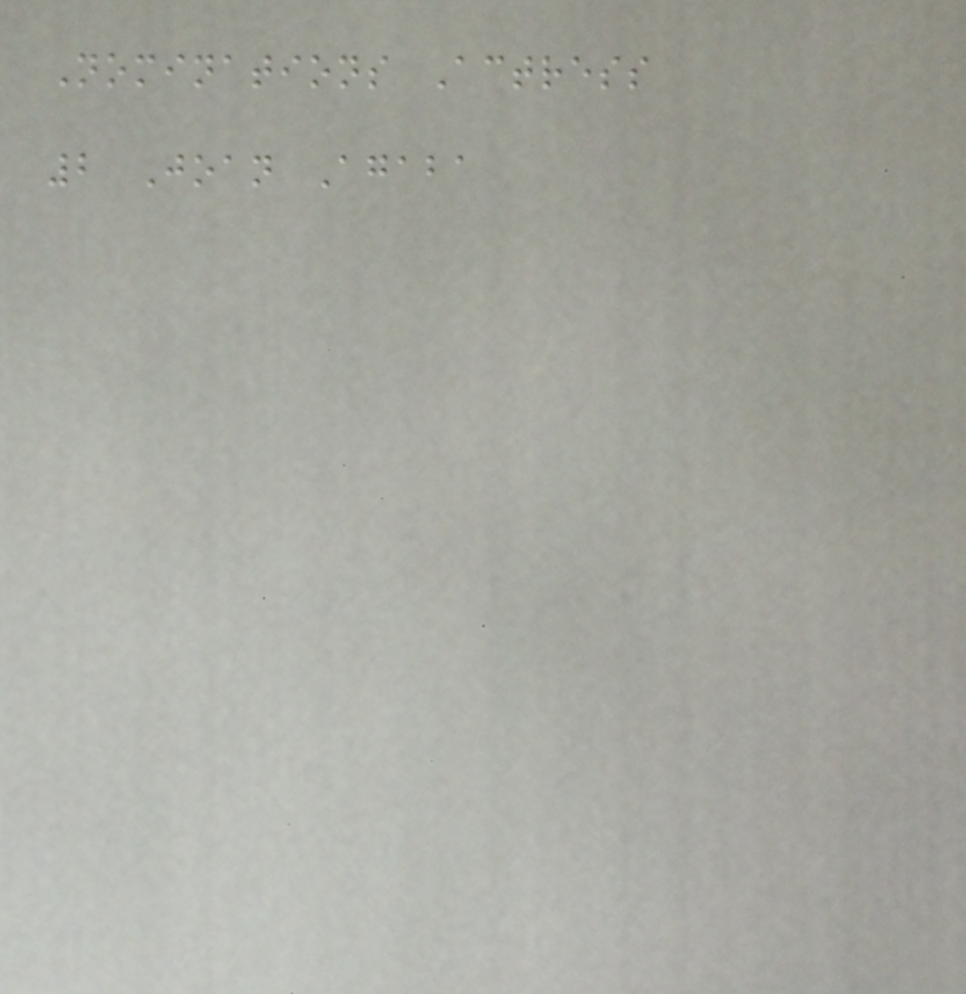Nominations Actress
2 Joan Agaba
